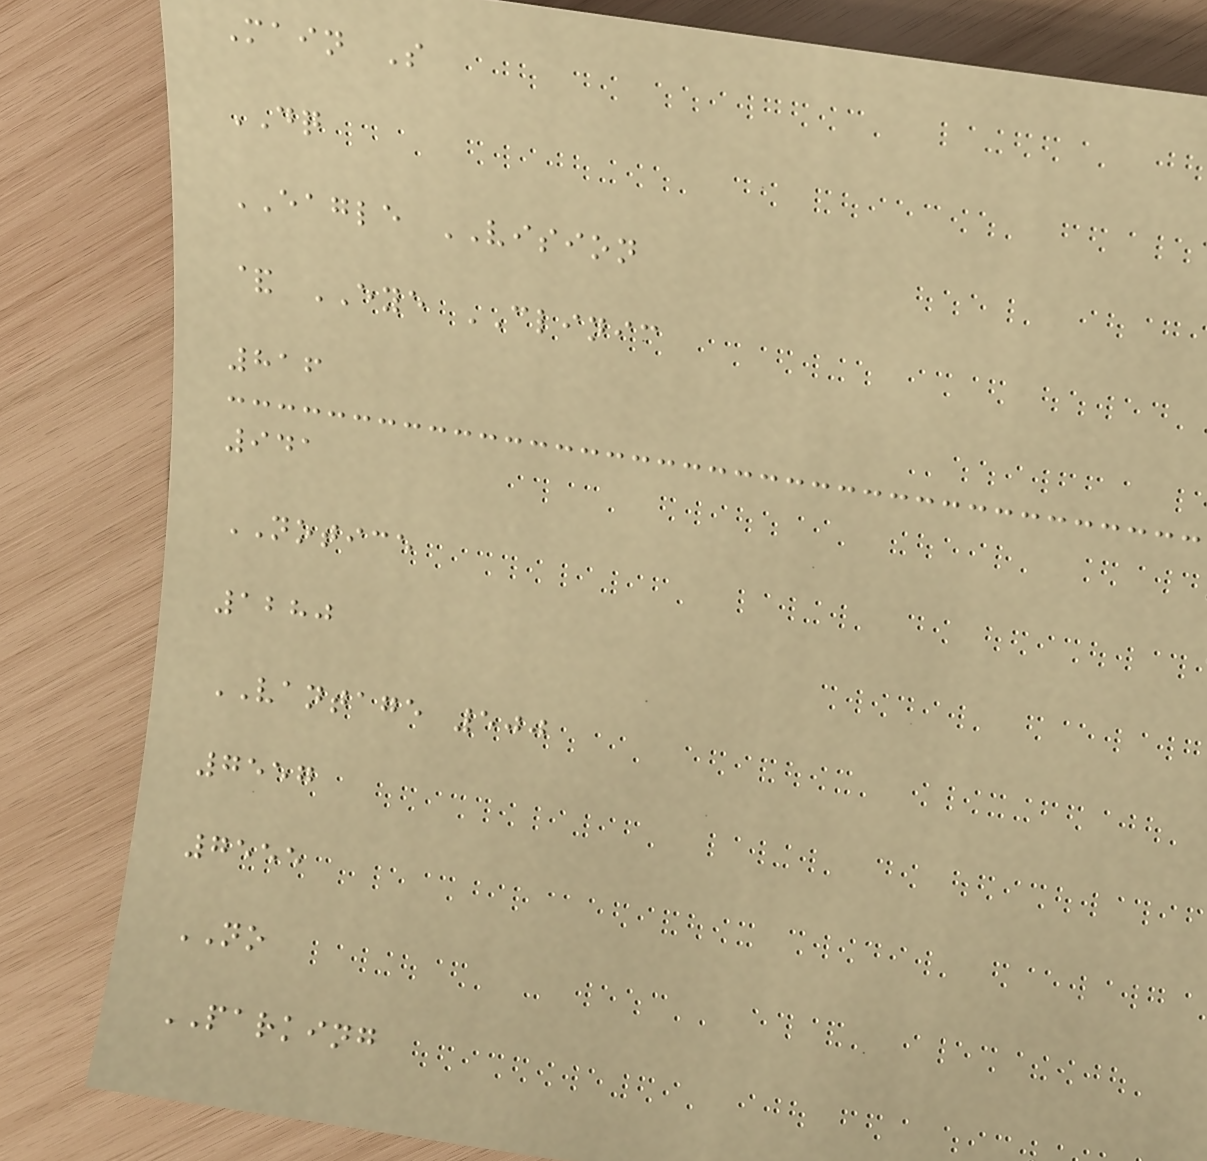Main S
DQ
EAGLE VISION
& EYE CLINIC
816
941
NOTICE
1280
VANTAGE 500
7557
7555
NO
PARKING
